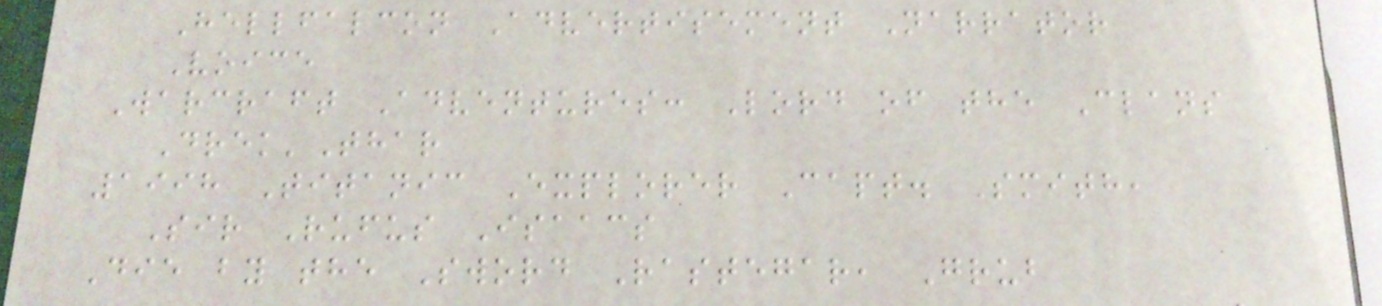Hellfalcon Advertisement Narrator
Voice
Warcraft Adventures: Lord of the Clans
Drek'Thar
1998 Titanic Explorer Capt. Smith,
Sir Rufus Isaacs
Die by the Sword Rastegar, Grub
